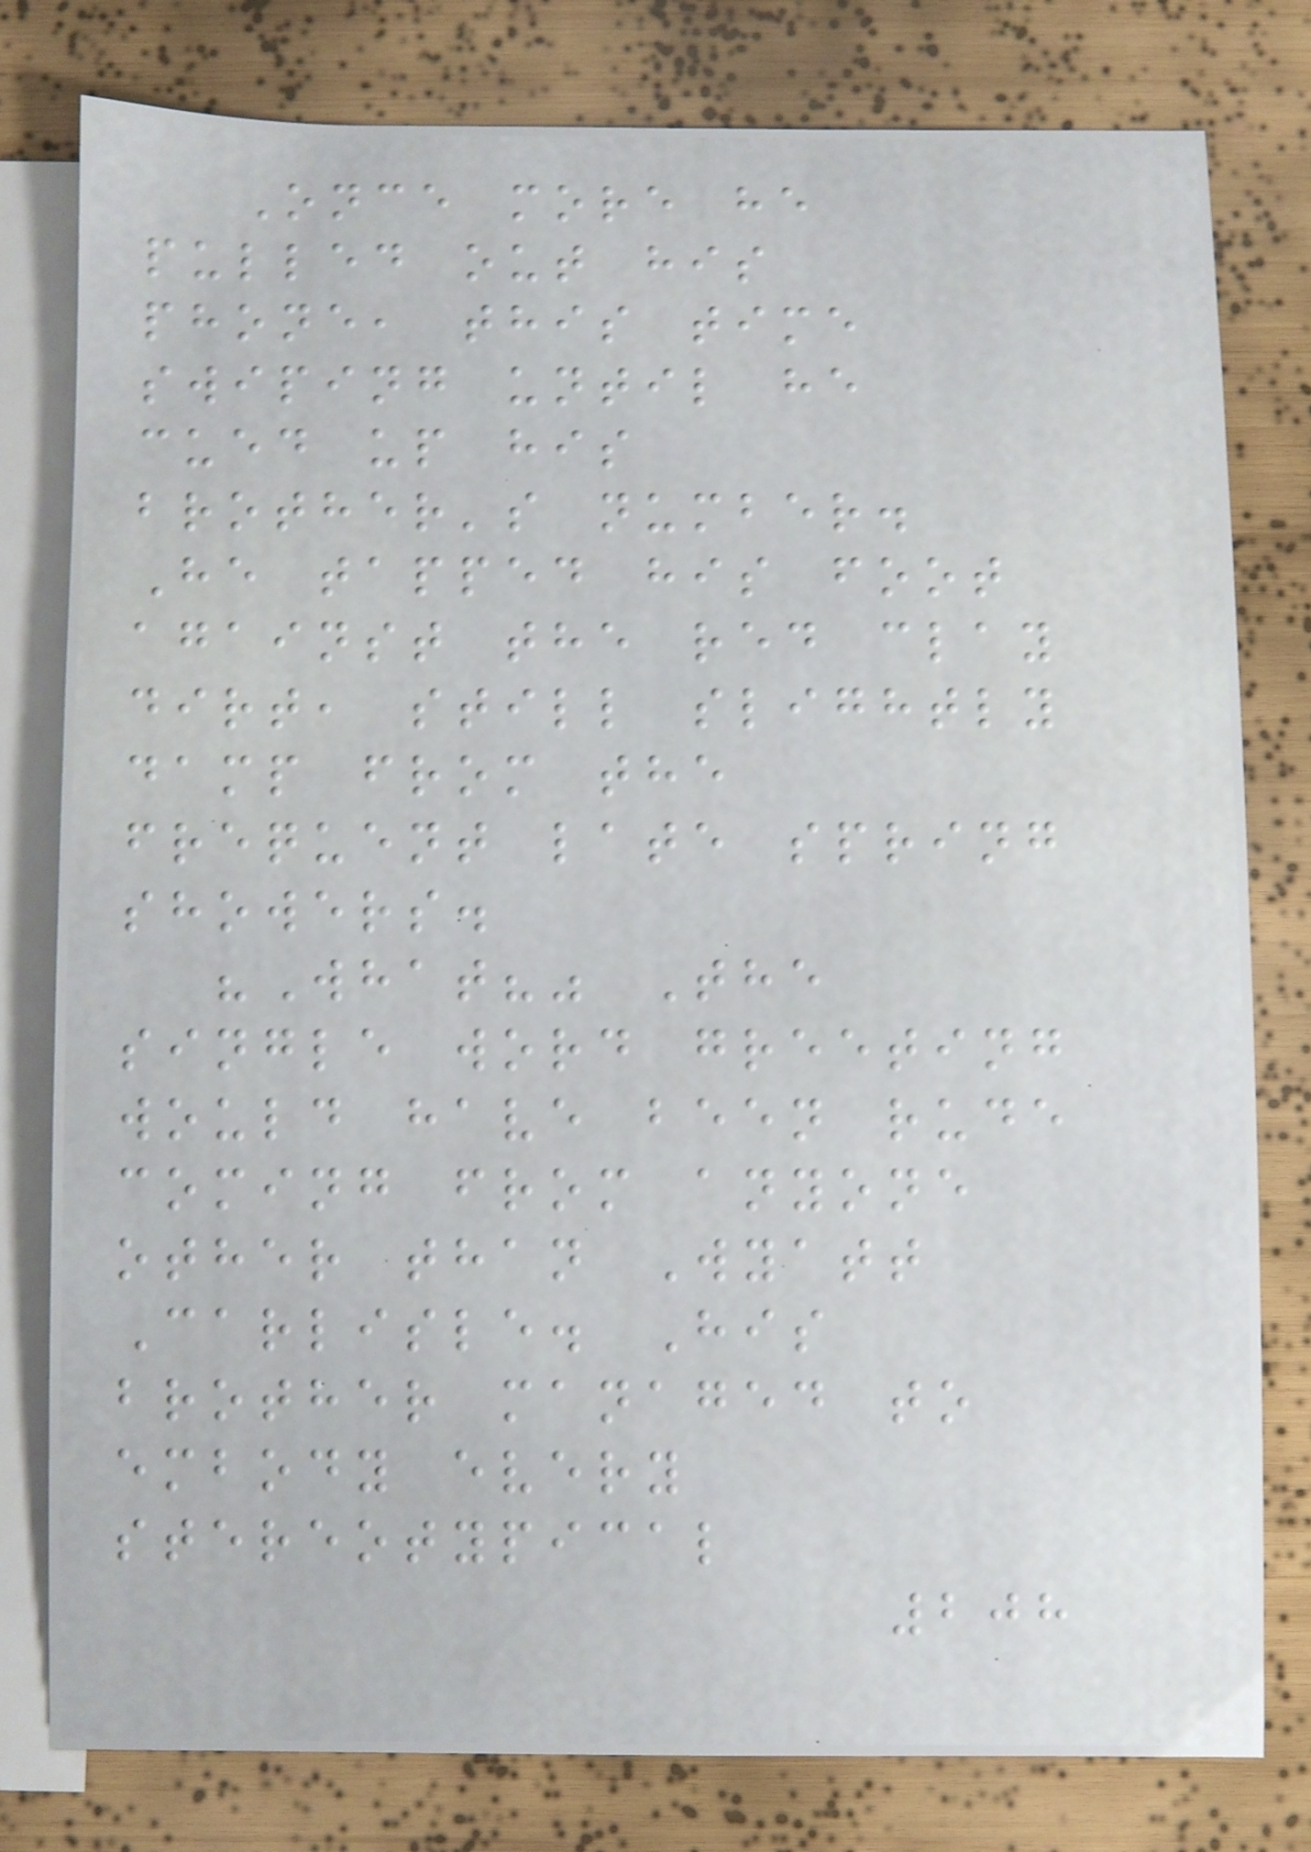Once more he
pulled out his
phone, this time
swiping until he
cued up his
brother's number.
He tapped his foot
against the red clay
dirt, still slightly
damp from the
frequent late spring
showers.
"What?" The
single word greeting
would have been rude
coming from anyone
other than Wyatt
Carlisle. His
brother managed to
embody every
stereotypical
208
